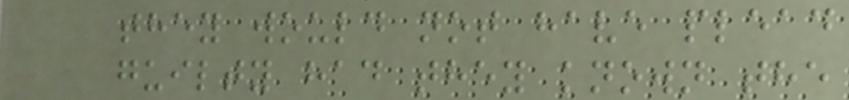they would not have plead
guilty had they known the
